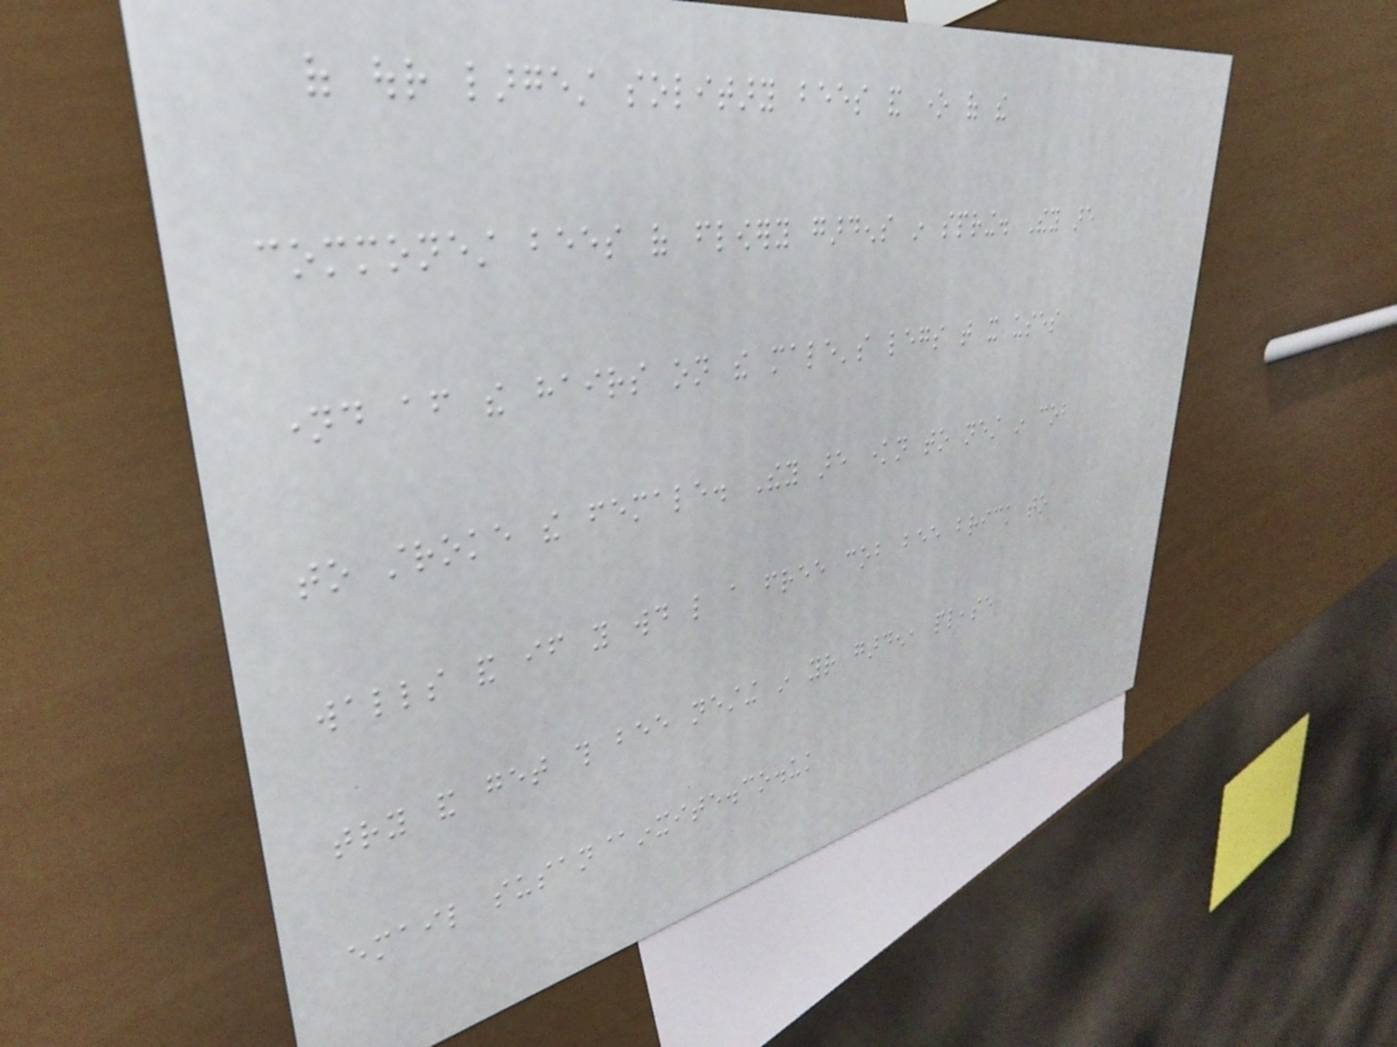of our largest solitary bees and one of the
commonest bees of flowery gardens in spring. They are
named after the hairs on the male's legs that it uses
to stroke the female. They are known to nest in cob
walls and if you would like a free cob bee brick to
try and get this bee nesting in your garden, please
email susan@inxite.co.uk
